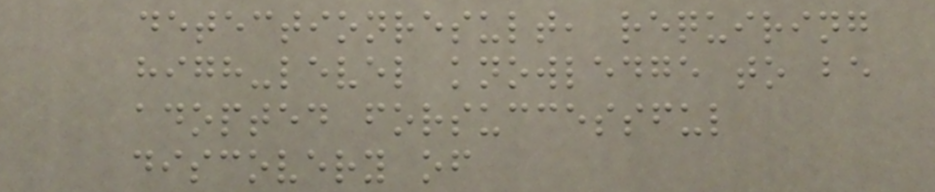detectionresult, requiring
high-level knowledge to be
adopted forsuccessful
discovery of
